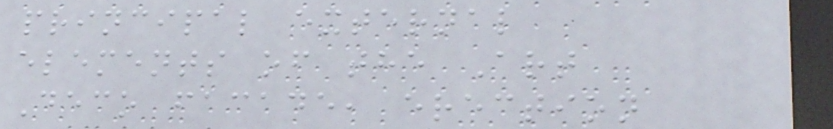principal external
elements of the Art
Deco facade, erection
